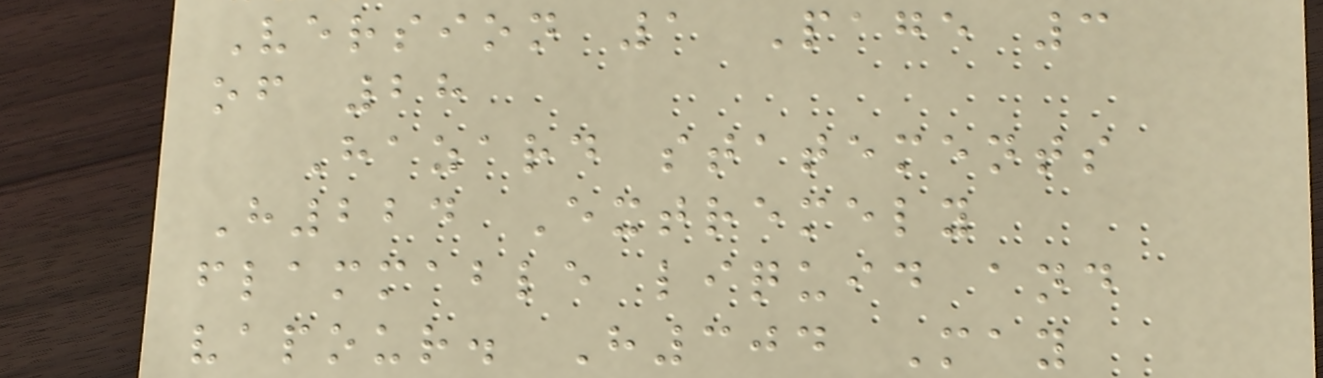Version 1 Page 3
of 28
Hazard statements
H224 Extremely
flammable liquid and
vapour. H304 May
